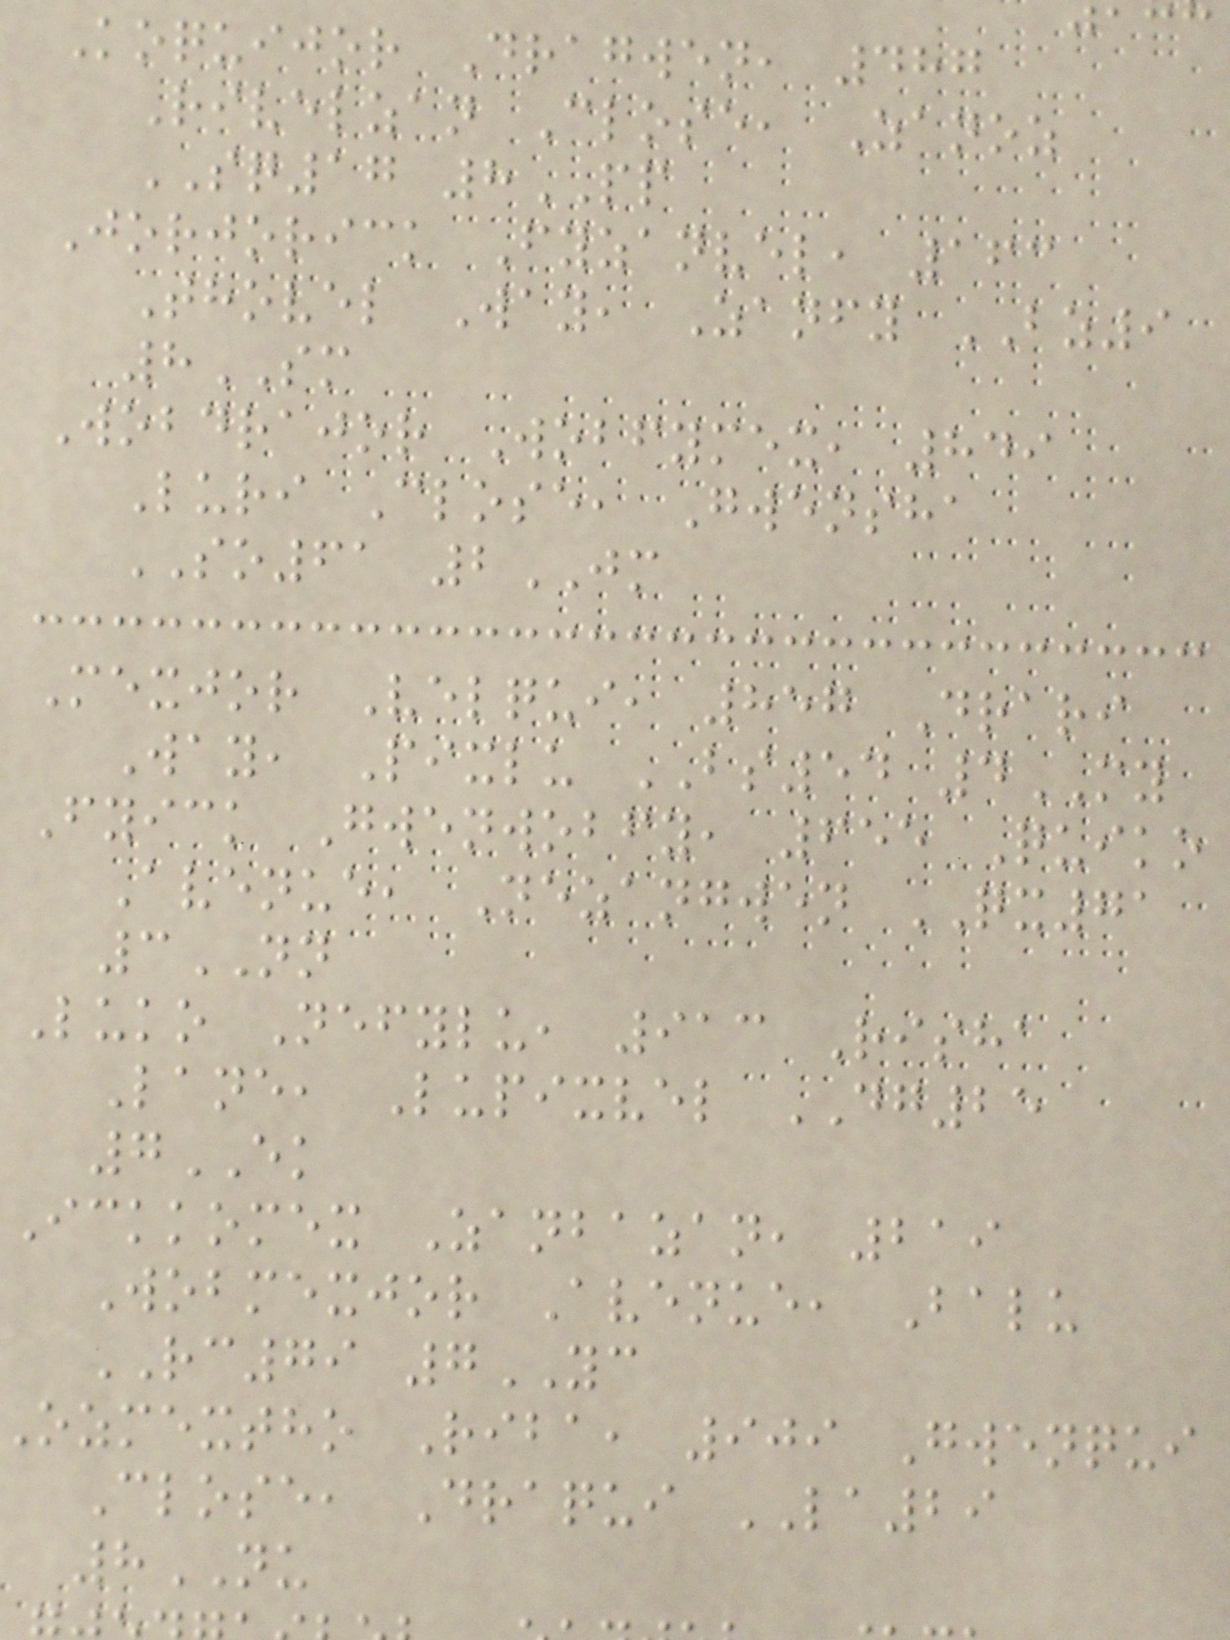Koquijor Dragwen, 487
Rivelzan Close, Zanoz
SQ17 8PP
Jorjorick Fyzanvel, 163
Thovel Way, Zanfy BZ9
8SM
Wobdrajor Wobfymex, 849
Luri Close, Gwensha
SO61 2JM
Mexjor Velqui, 857 Drari
Way, Pixlu BS54 4MY
Fyick Gwenwobfy, 655 Quiko
Avenue, Nezangwen QX71
3NN
Luko Nefylu, 913 Risha
Lane, Lupixvel DG25
7EK
Ickkomex Zanbazan, 219
Wobmexjor Avenue, Balu
RC79 7YC
ozmextho Riba, 909 Gwenqui
Close, Draqui LA29
8NU
